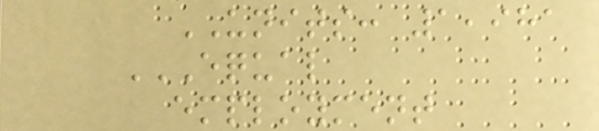UNITS: 1,981
EQUAL
EMPLOYMENT
